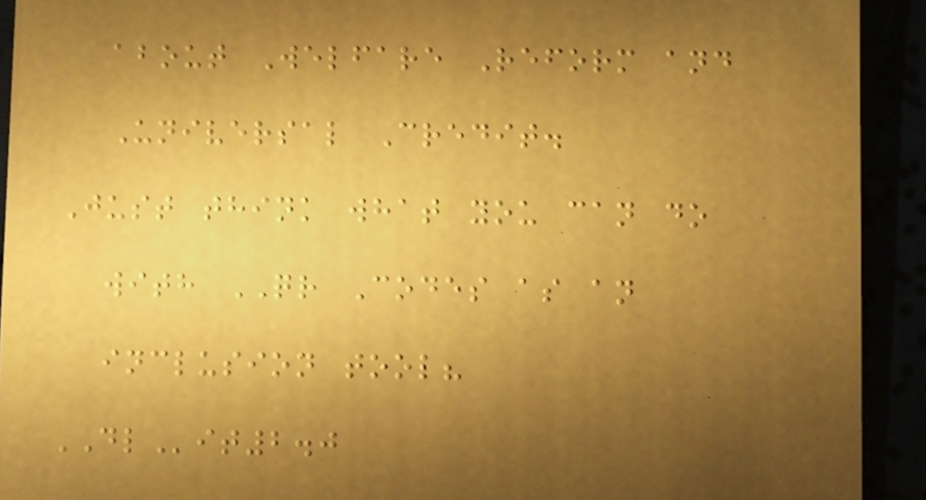about Welfare Reform and
Universal Credit.
Just think what you can do
with QR Codes as an
inclusion tool?
DLit2.0
